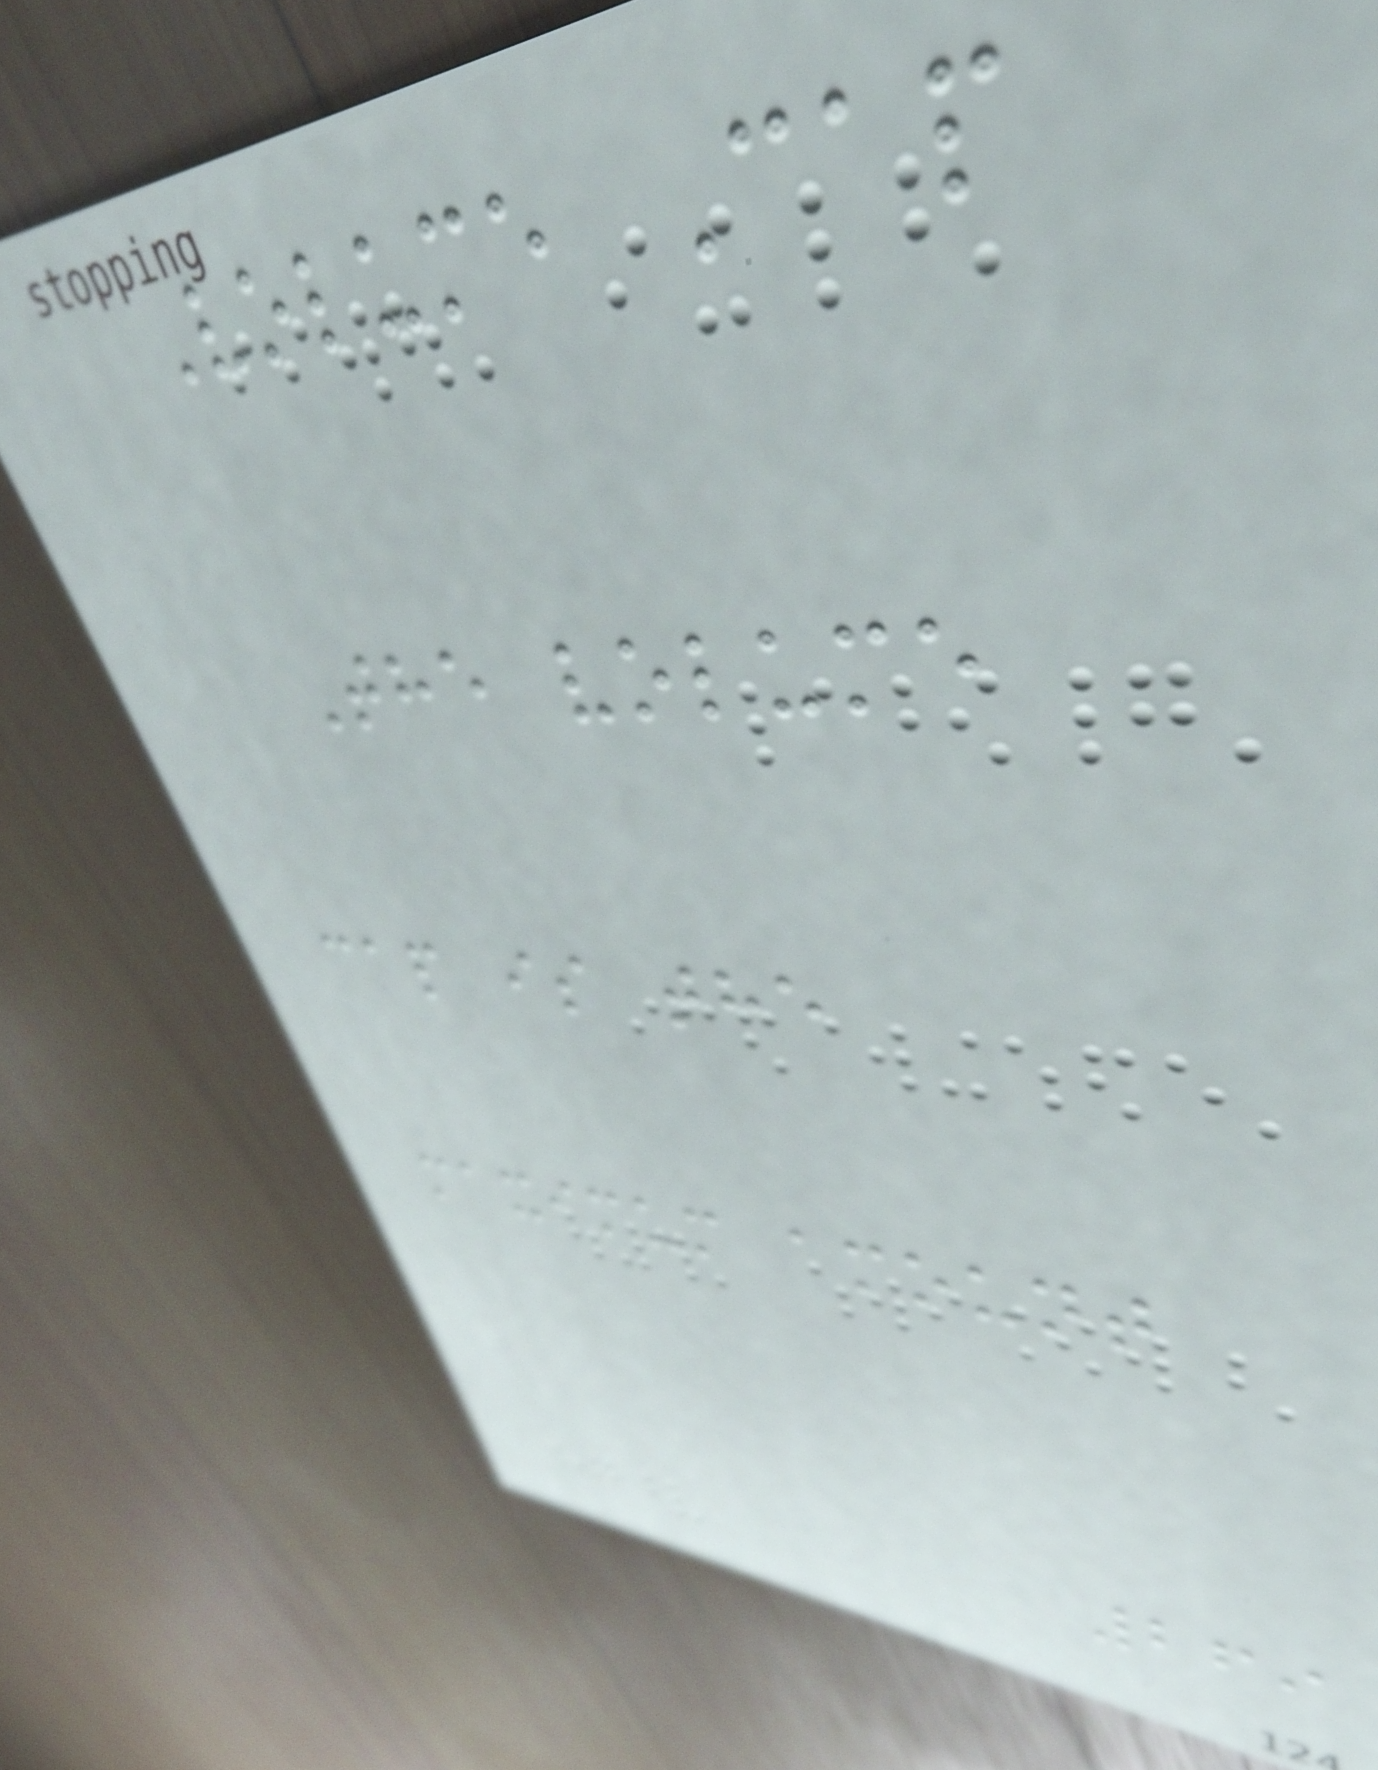Volume Cap
The volume
cap is the
maximum amount
269
